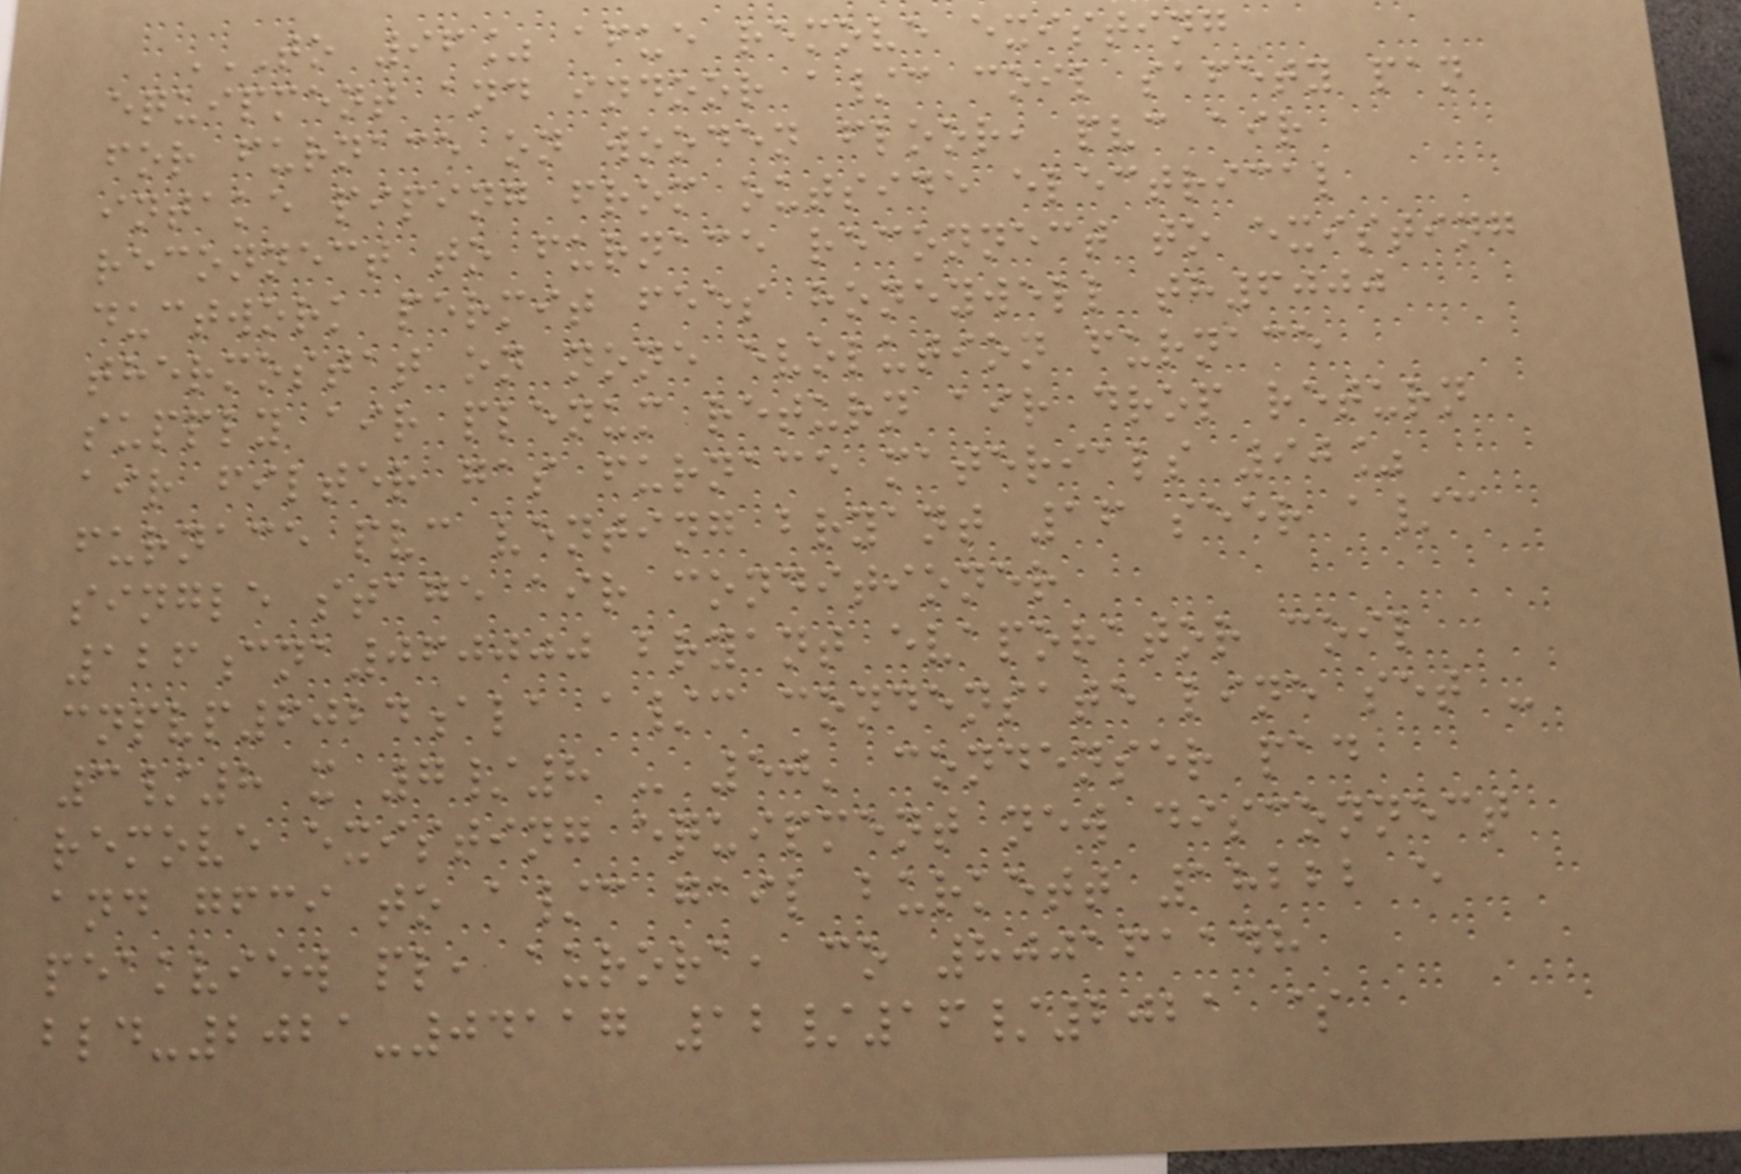TO 96% AFUE REMOVE EXISTING
EQUIPMENT AND INDOOR A/C COIL SAFETY PAN
FOR FURNACE ON WOODEN FLOOR, PVC AIR
INTAKE PIPING FROM OUTSIDE ELECTRICAL
RECONNECT TO FURNACE RECONNECT TO EXISTING
DUCTWORK PERMIT FEES HONEYWELL TH6000
THERMOSTAT ON NONE EVOLUTION FURNACE
SUPPLY AIR PLENUM RETURN AIR DROP RETURN
AIR FILTER GAS FURNACE MATERIALS 90%
FURNACE PVC VENTING BRYANT 16 SEER A/C
SINGLE STAGE AIR CONDITIONER
126CNA060000 BRYANT EVAPORATOR COIL
CNPVP6024ALA A/C CONDENSATE LINE SET -
3/8 X 7/8 - 50' CONDENSER PAD
REMOVE EXISTING EQUIPMENT NEW DISCONNECT
AND GFCI TO A/C GAIL BURKETT 18222 E
PEAKVIEW PL, AURORA, CO 800161148
BLD-2021-04117 12/16/2021 $
